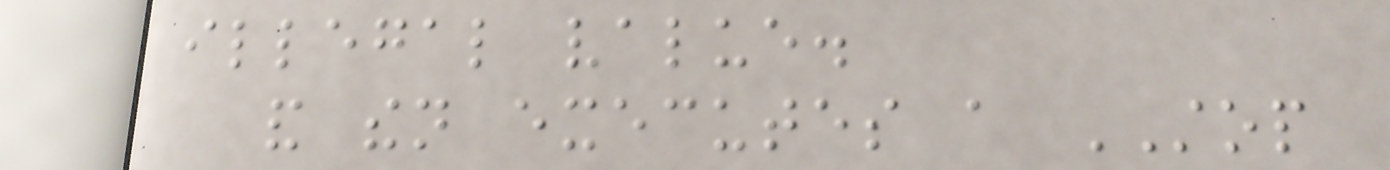illegal value.
and then executes a STOP
